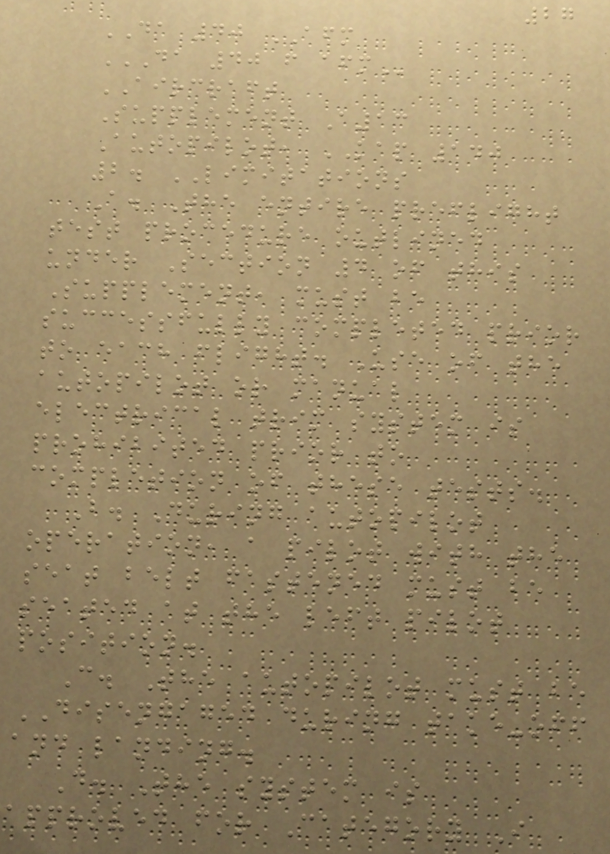27
DA 40 AFM
DA 40 F AFM
AIRCRAFT
Supplement A13
Autopilot, KAP 140
2. LIMITATIONS
A. The entire preflight
test procedure outlined
under Section 4 of this
Supplement, must be
successfully completed prior
to each flight. Use of the
autopilot or manual
electrical trim system is
prohibited prior to
completion of these tests.
B. During autopilot
operation, a pilot with the
seat belt fastened must be
seated at the left pilot
position.
C. The autopilot must be
DISENGAGED during take-off
and landing.
D. The system is
approved for Category I
